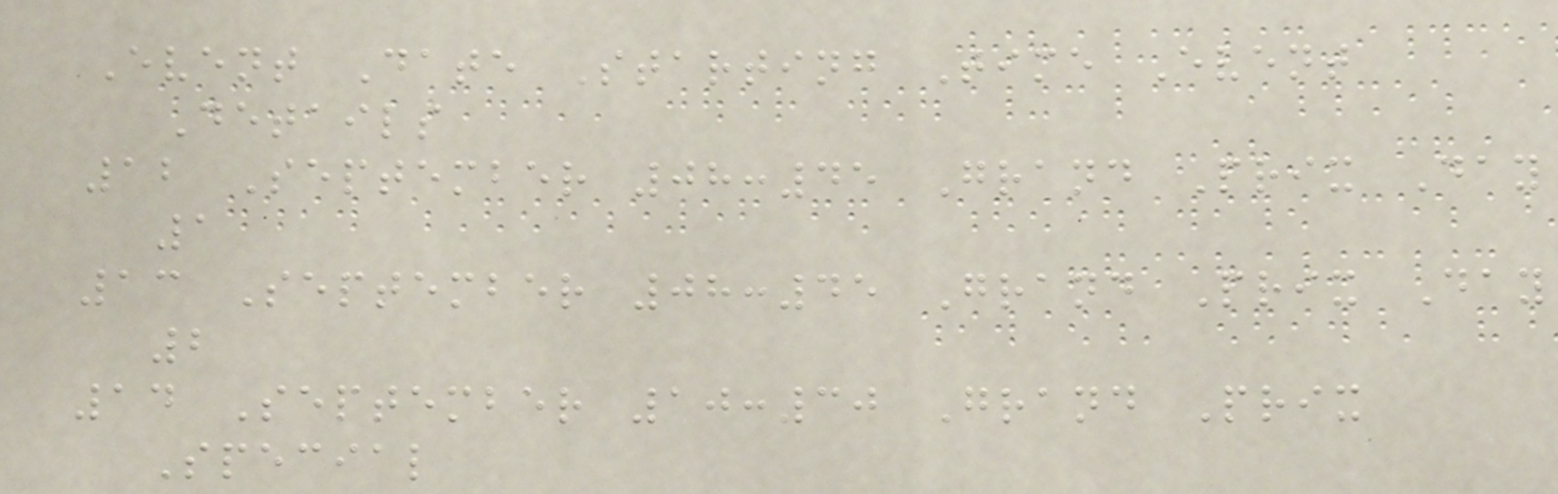Event Date Starting Time Event
Details
12 September 08:45 Grand Prix Day
1
13 September 08:45 Grand Prix Day
2
14 September 10:30 Grand Prix
Special
